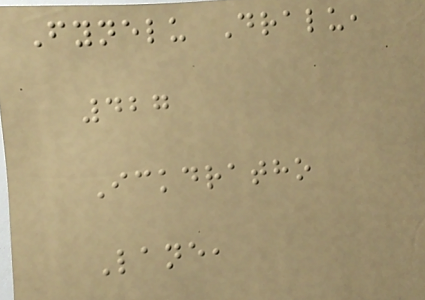Fynelu Dralu,
427
Ickdratho
Lane,
